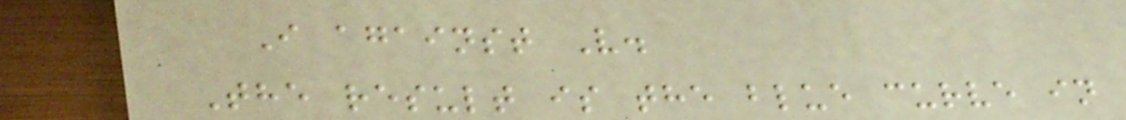I against V.
The result is the blue curve in
